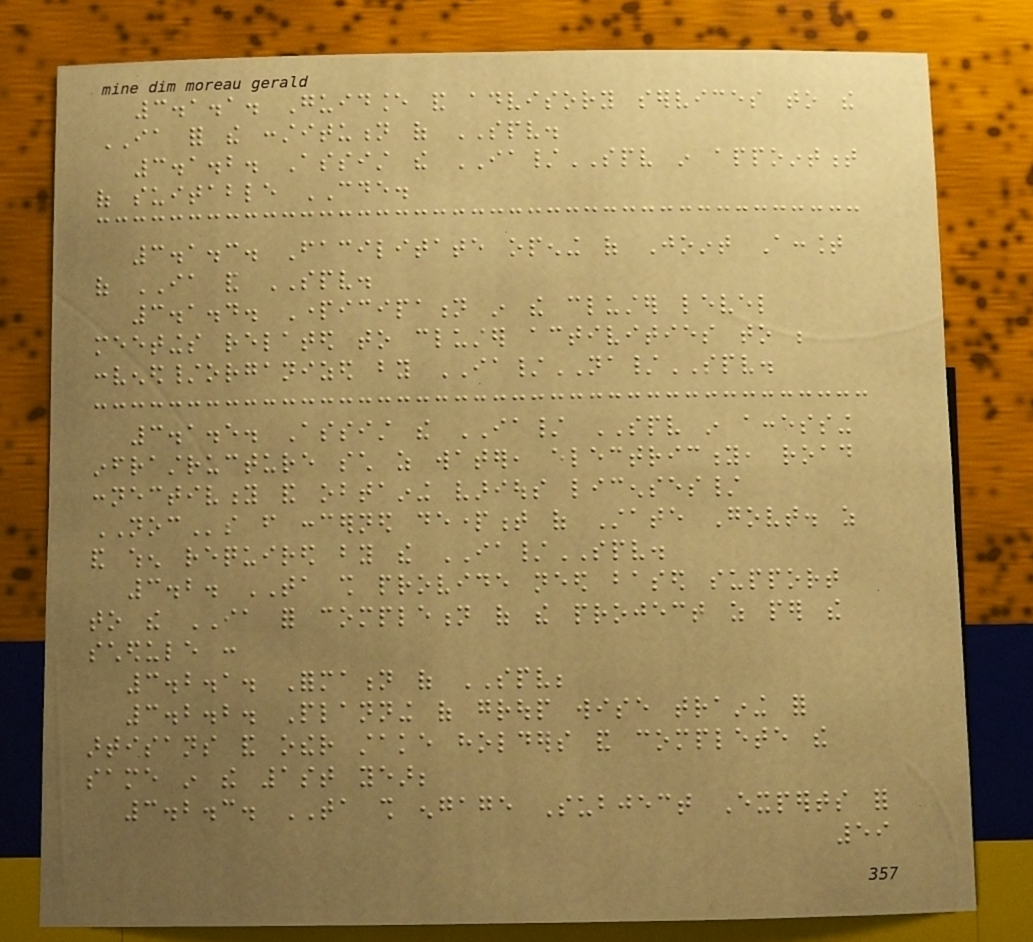3.1.1. Guidance and advisory services to the
IA for the constitution of SPV.
3.1.2. Assist the IA/SPV in appointment
of suitable CDE.
3.1.3. Facilitate opening of Joint Account
of IA and SPV.
3.1.4. Participation in the cluster level
meetings related to cluster activities to be
convened/organized by IA/NA/SPV.
3.1.5. Assist the IA/ SPV in accessing
infrastructure such as water, electricity, road
connectivity and obtaining various licenses/
NOCs from concerned department of State Govt. as
and when required by the IA/SPV.
3.2. TA shall provide need based support
to the IA for completion of the project as per the
schedule :
3.2.1. Formation of SPV;
3.2.2. Planning of group wise training for
artisans and other stake holders and complete the
same in the 1st year;
3.2.3. TA shall engage Subject Experts for
59
